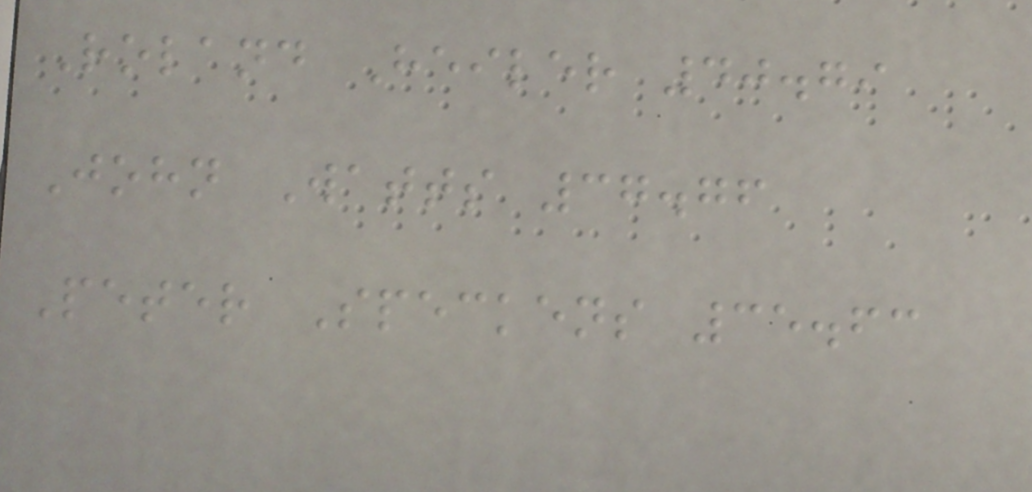Roland Heiler 40.79
John Watts 37.76
Peter Speckens 35.63
